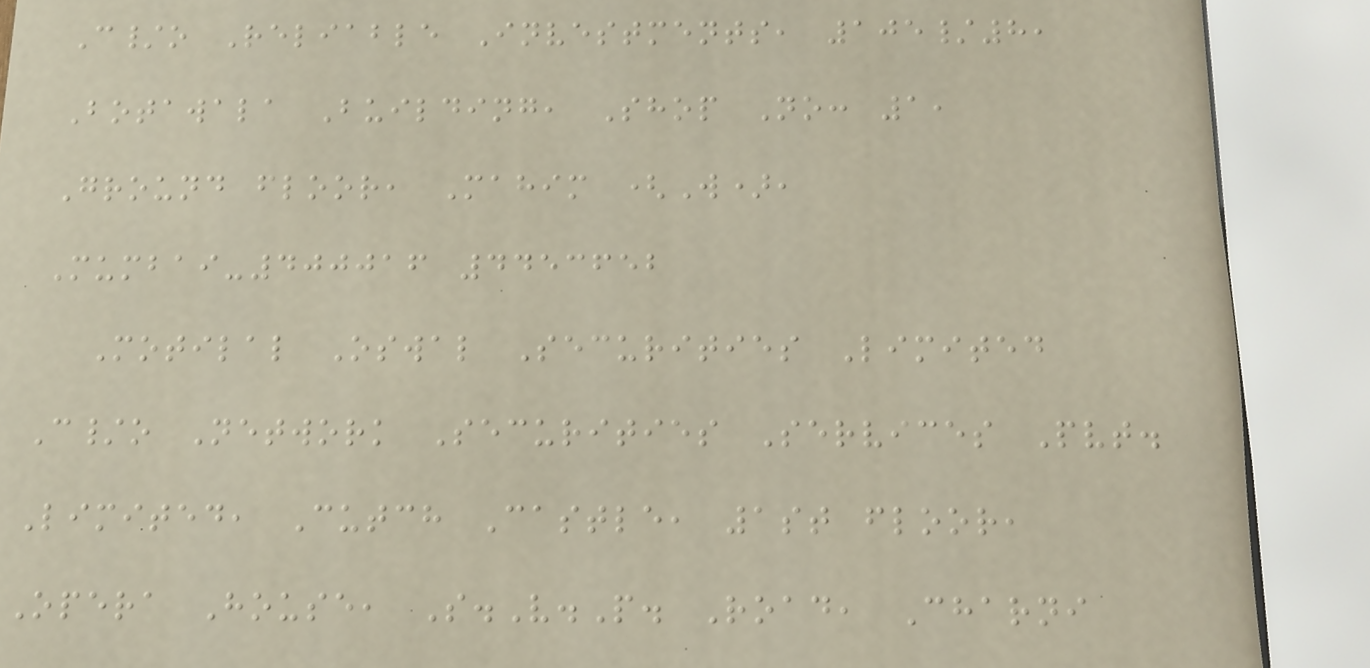C/o Reliable Investments, 105/8,
Botawala Building, Shop No: 1,
Ground floor, Mahim (W),
Mumbai-400016 4453652
Motilal Oswal Securities Limited
C/o Network Securities Services Pvt.
Limited, Cutch Castle, 1st floor,
Opera House, S.V.P. Road, Charni
